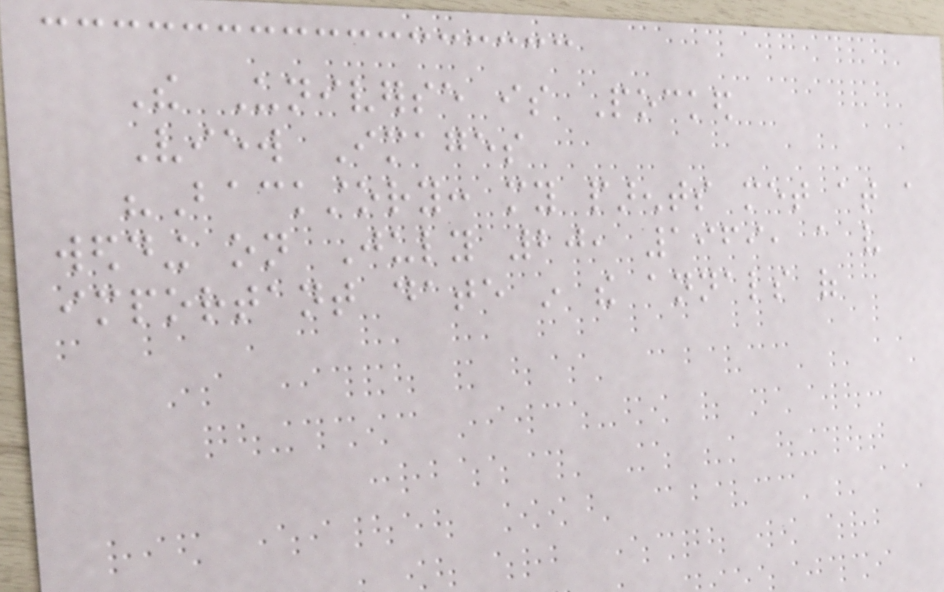The Universe is Pocked
View Images
"Backstory: my parents met at a
wedding on July 20, 1969, a very
important date in the annals of
